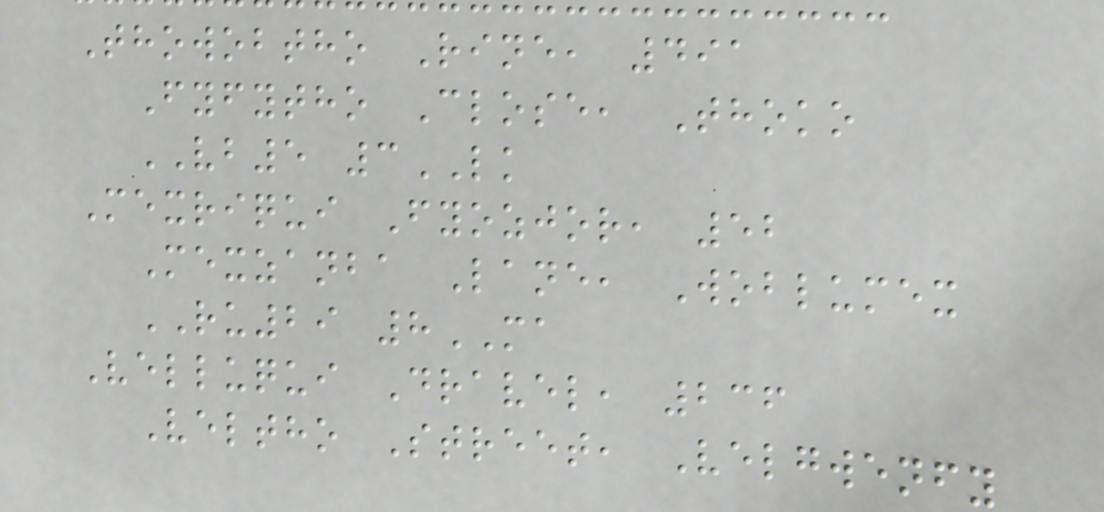Thowobtho Rine, 491
Fyfytho Close, Thoko
VB5 3LK
Mexriqui Fyozjor, 52
Mexzanba Lane, Woblumex
RU29 8MA
Velluqui Dravel, 236
Veltho Street, Velgwenfy
